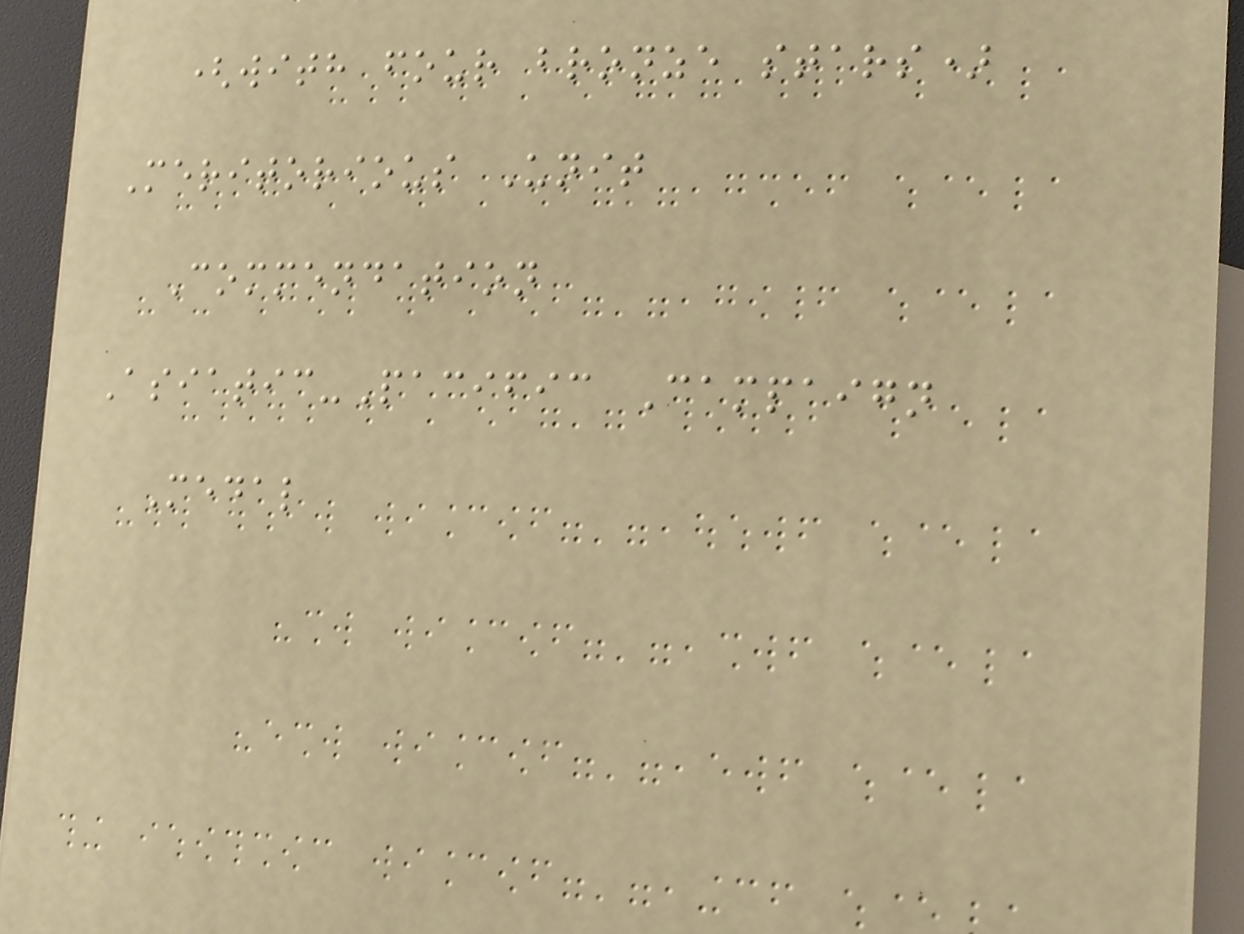(with four bronze stars)
Meritorious Unit
Commendation
Asiatic-Pacific Campaign
Medal
